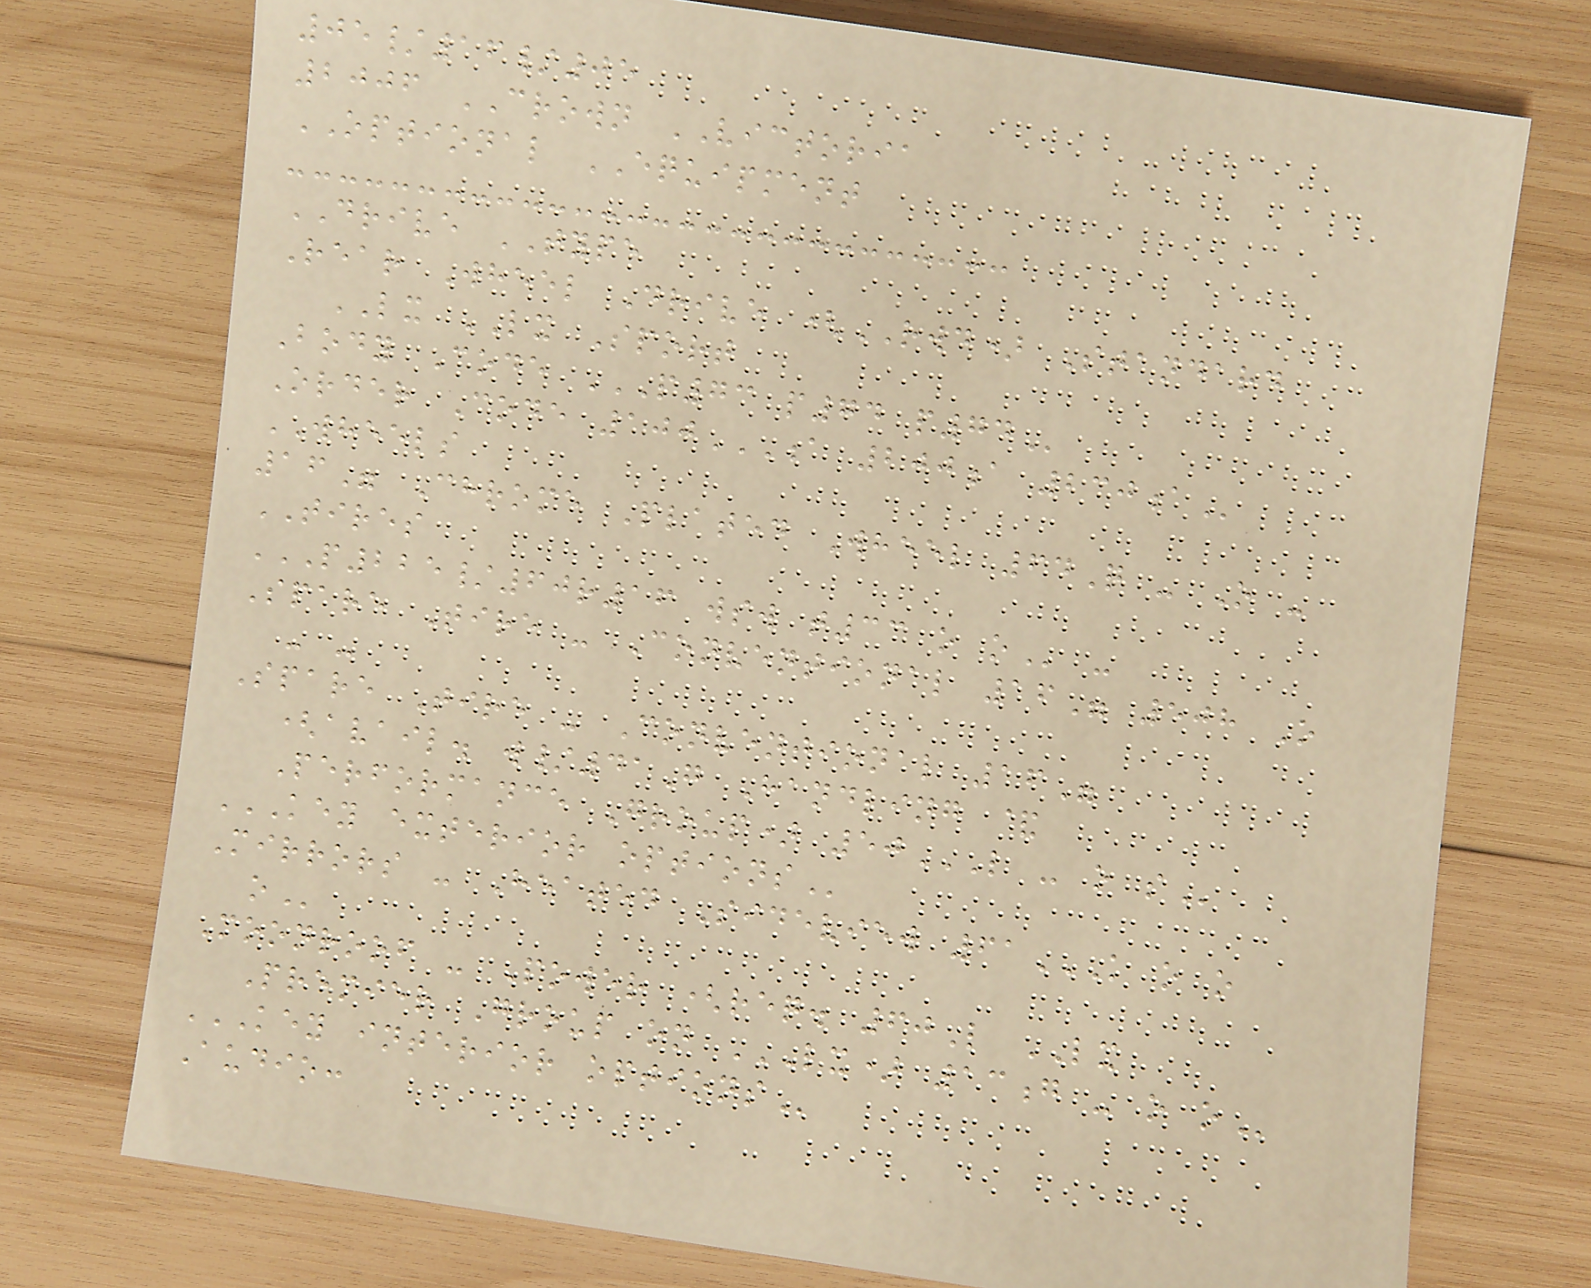05/16/05
2006 CROWN VICTORIA
OPTIONAL EQUIPMENT
DRIVE TYPE
Rear Wheel Drive (RWD) Standard
LX LX Sport
Body Code P73 P74 P74
Order Code 100A 200A 230A
WHEELS
16" Chrome Plated Wheel 64Q - O -
TIRES
P225/60R16 WSW T33 O O -
Spare Tire - Conventional 16" 508 O
- -
Spare Tire - Conventional 16"
(avail. w/41G Handling &
Performance Group) 50L - O S
KEY EXTERIOR OPTIONS
Mirrors - Heated Sideview 61K O O
O
Moonroof - Power (req. 60L LX
Premier Group on LX) 13G - O O
KEY INTERIOR OPTIONS
Audio:
